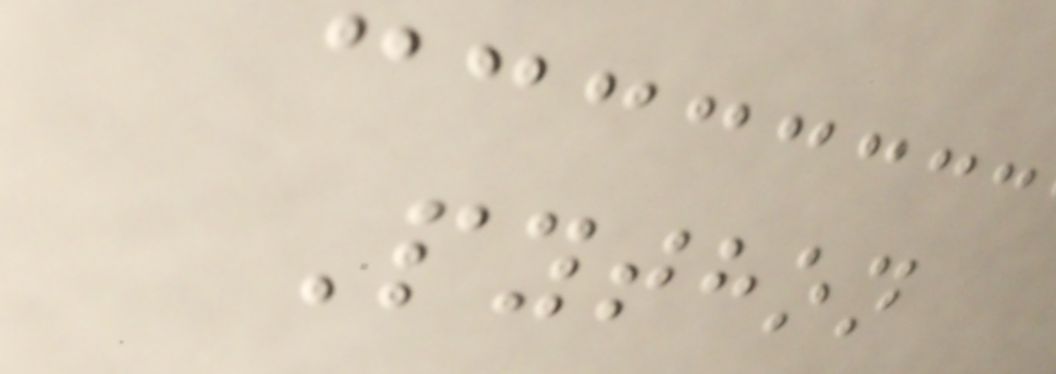Python
